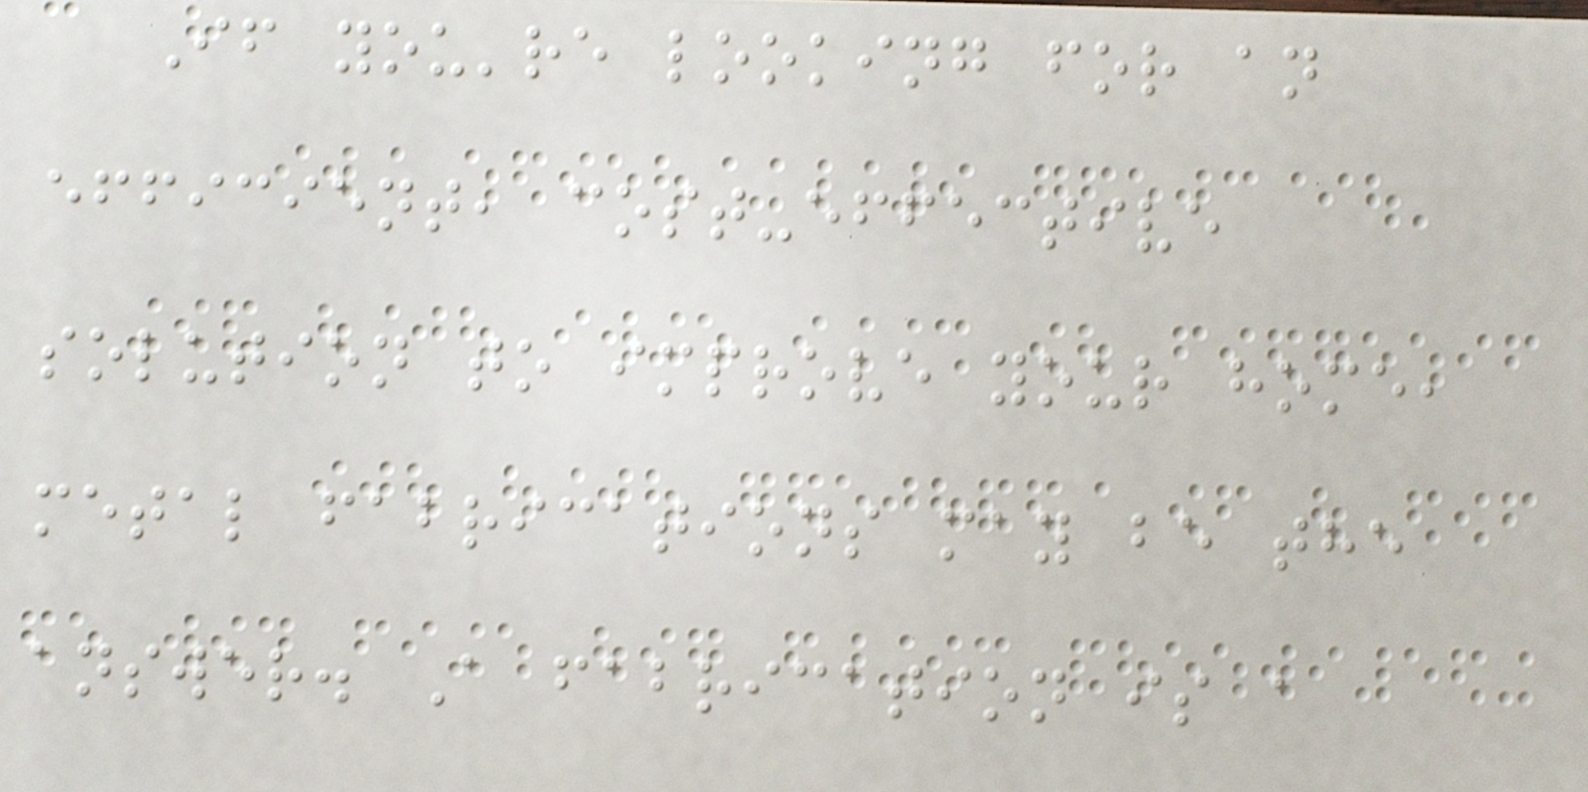If you're looking for an
efficient, cost-effective
solution to improve your home,
metal fabrications may be the
answer. A fabrication is a
